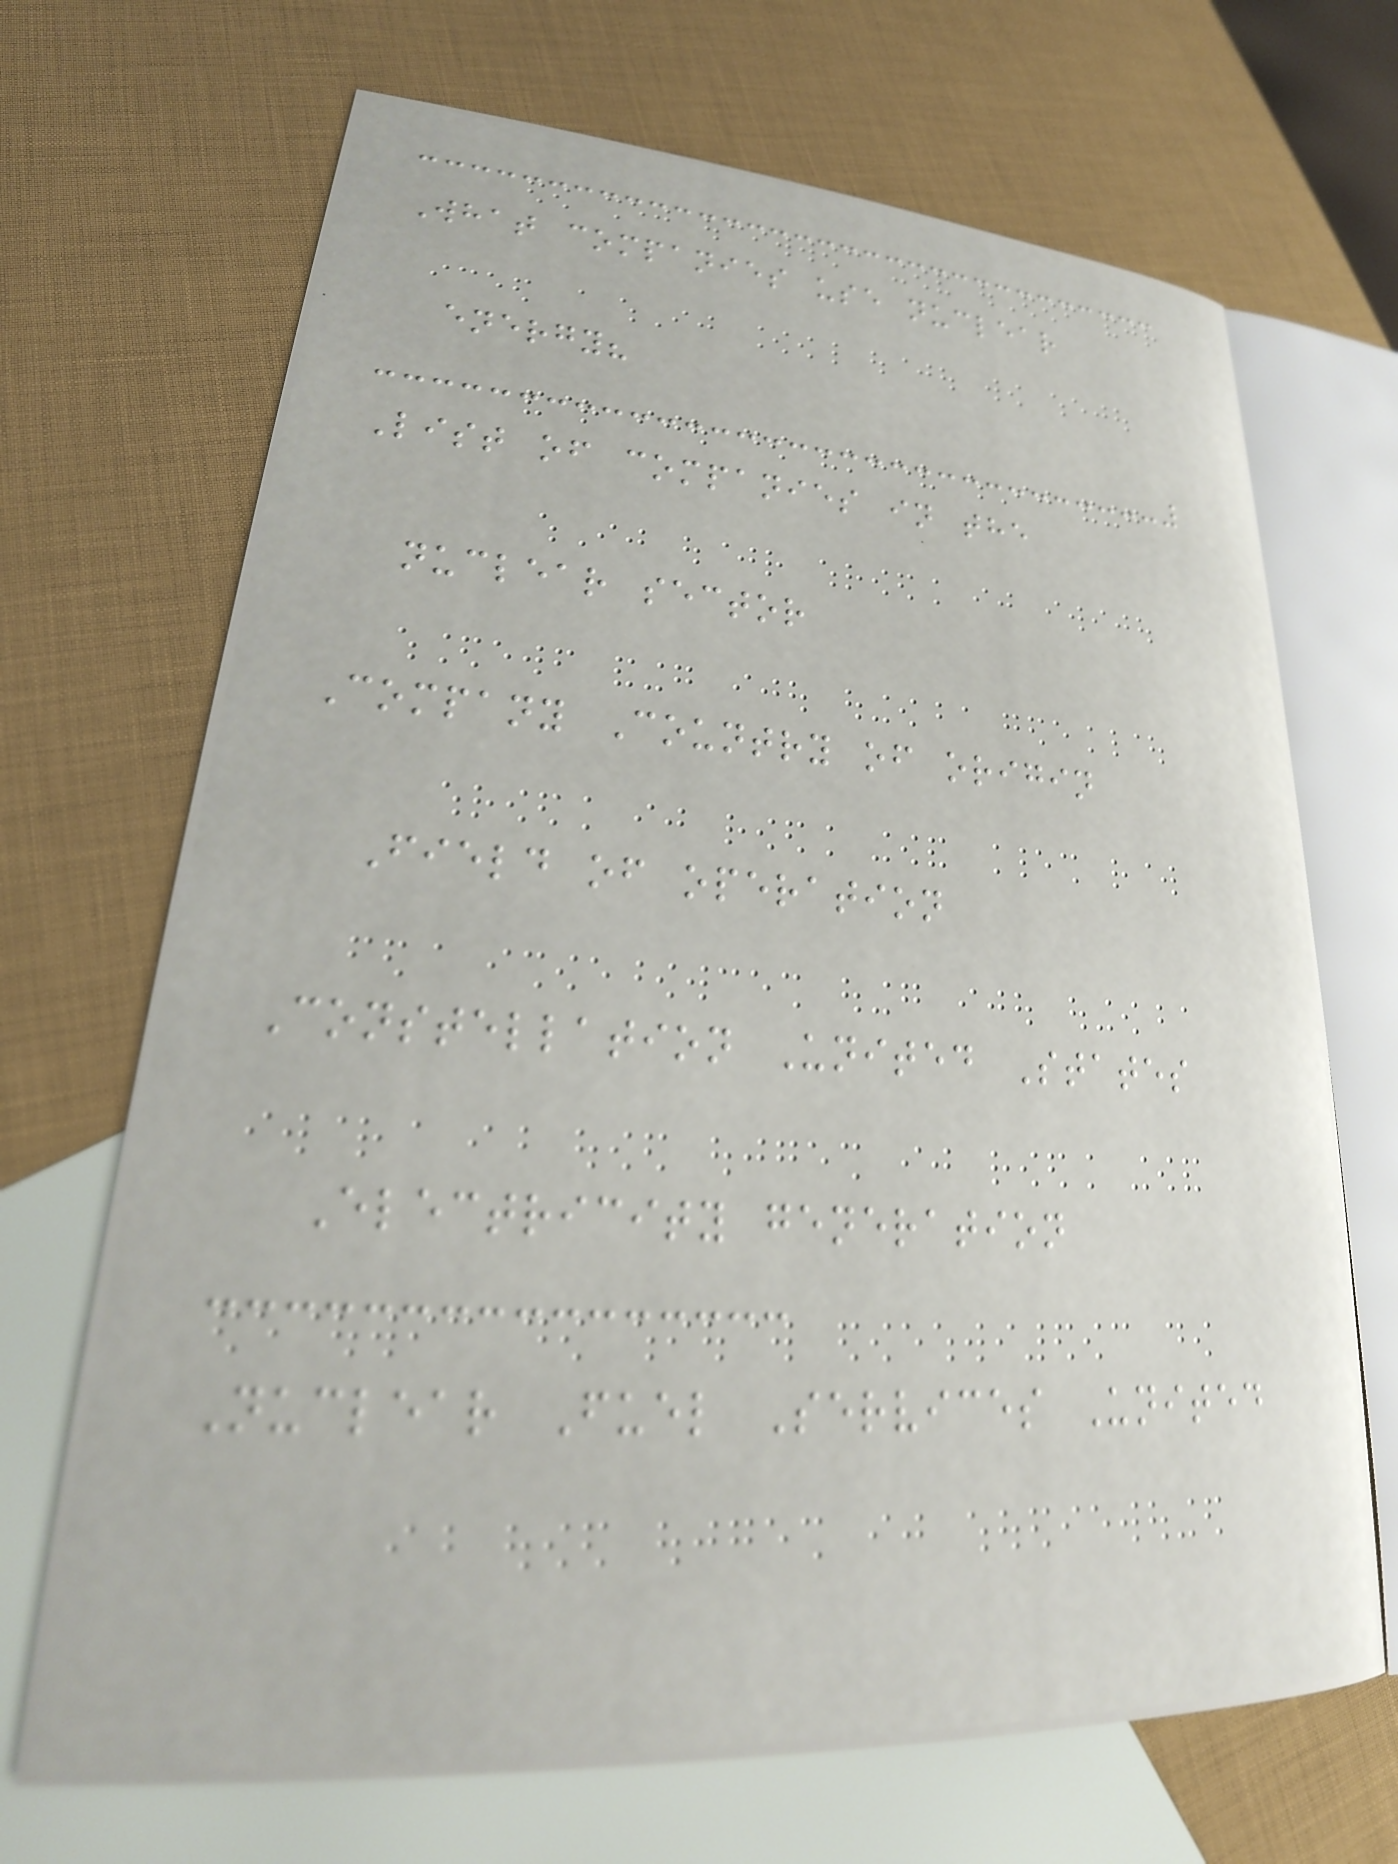What companies use nuclear
energy?
List of companies in the
nuclear sector
Company Country of origin
Field of operation
Constellation United States
Electricity generation
Nuclear Fuel Services United
